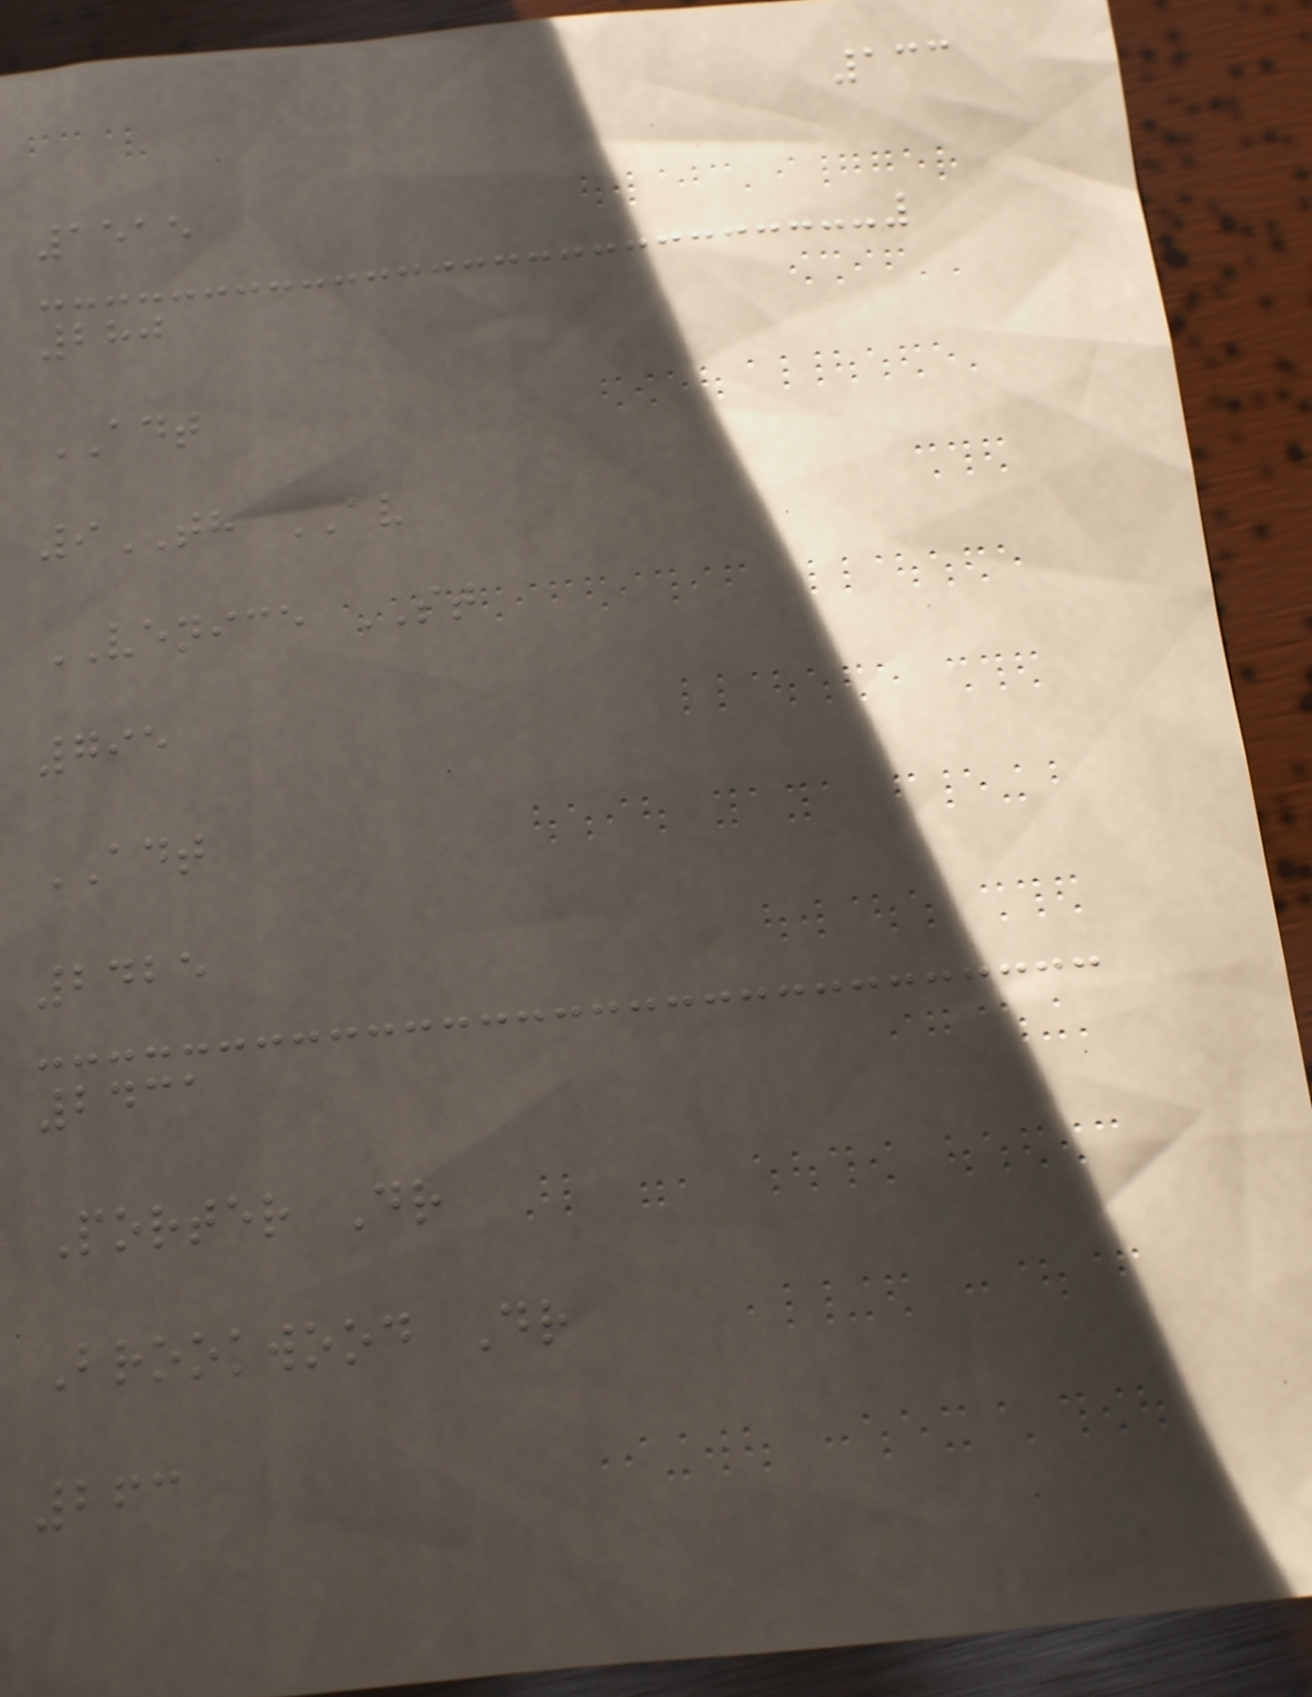133
1515
280
ADT
9TH AV
VENICE ST
795
ADT
2425
2431
Porter Dr
Brookwood Dr
263
